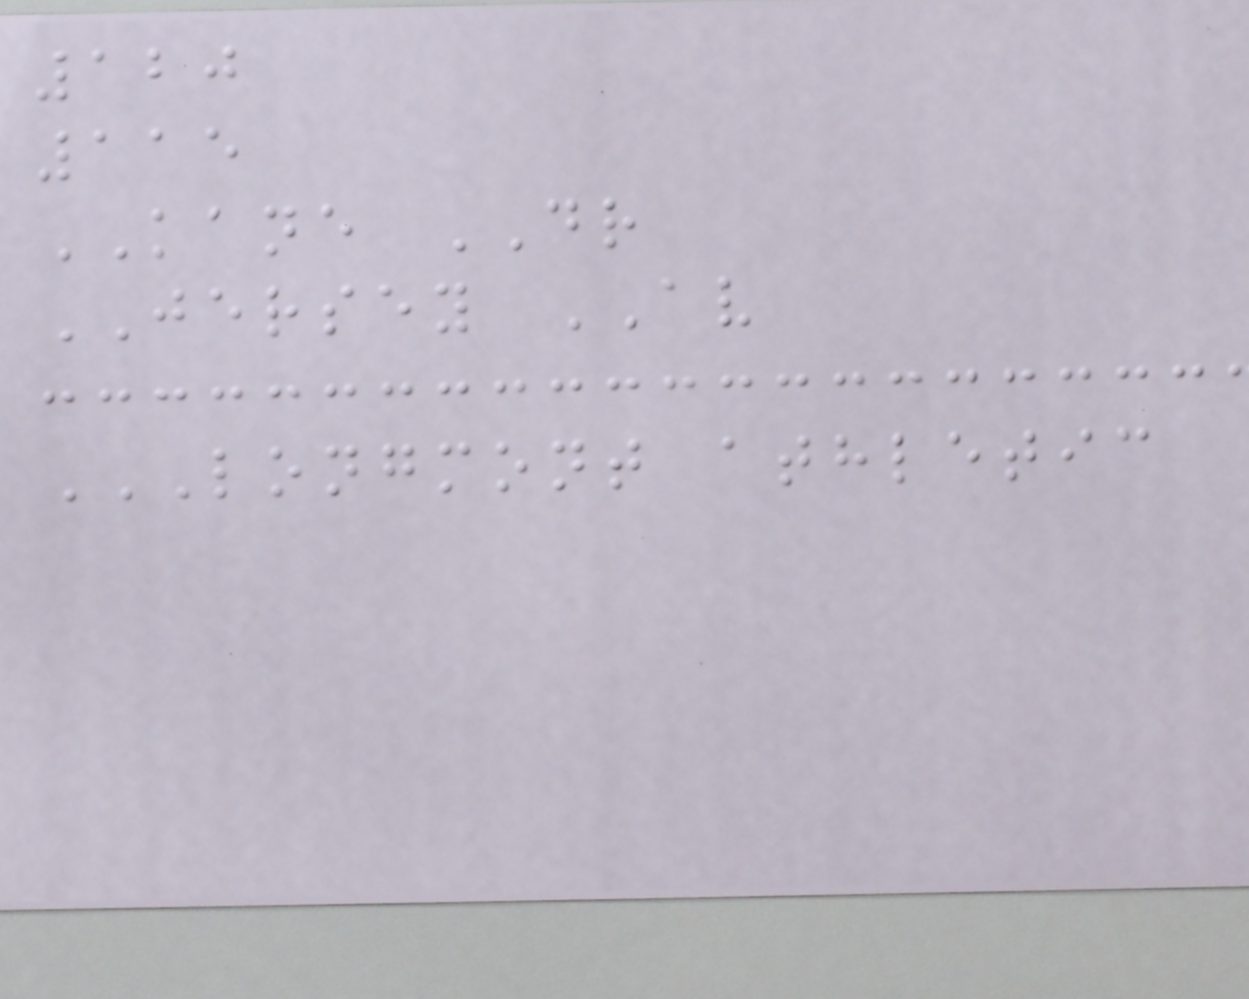120
115
KANE DR
JERSEY AV
LONGMONT ATHLETIC
